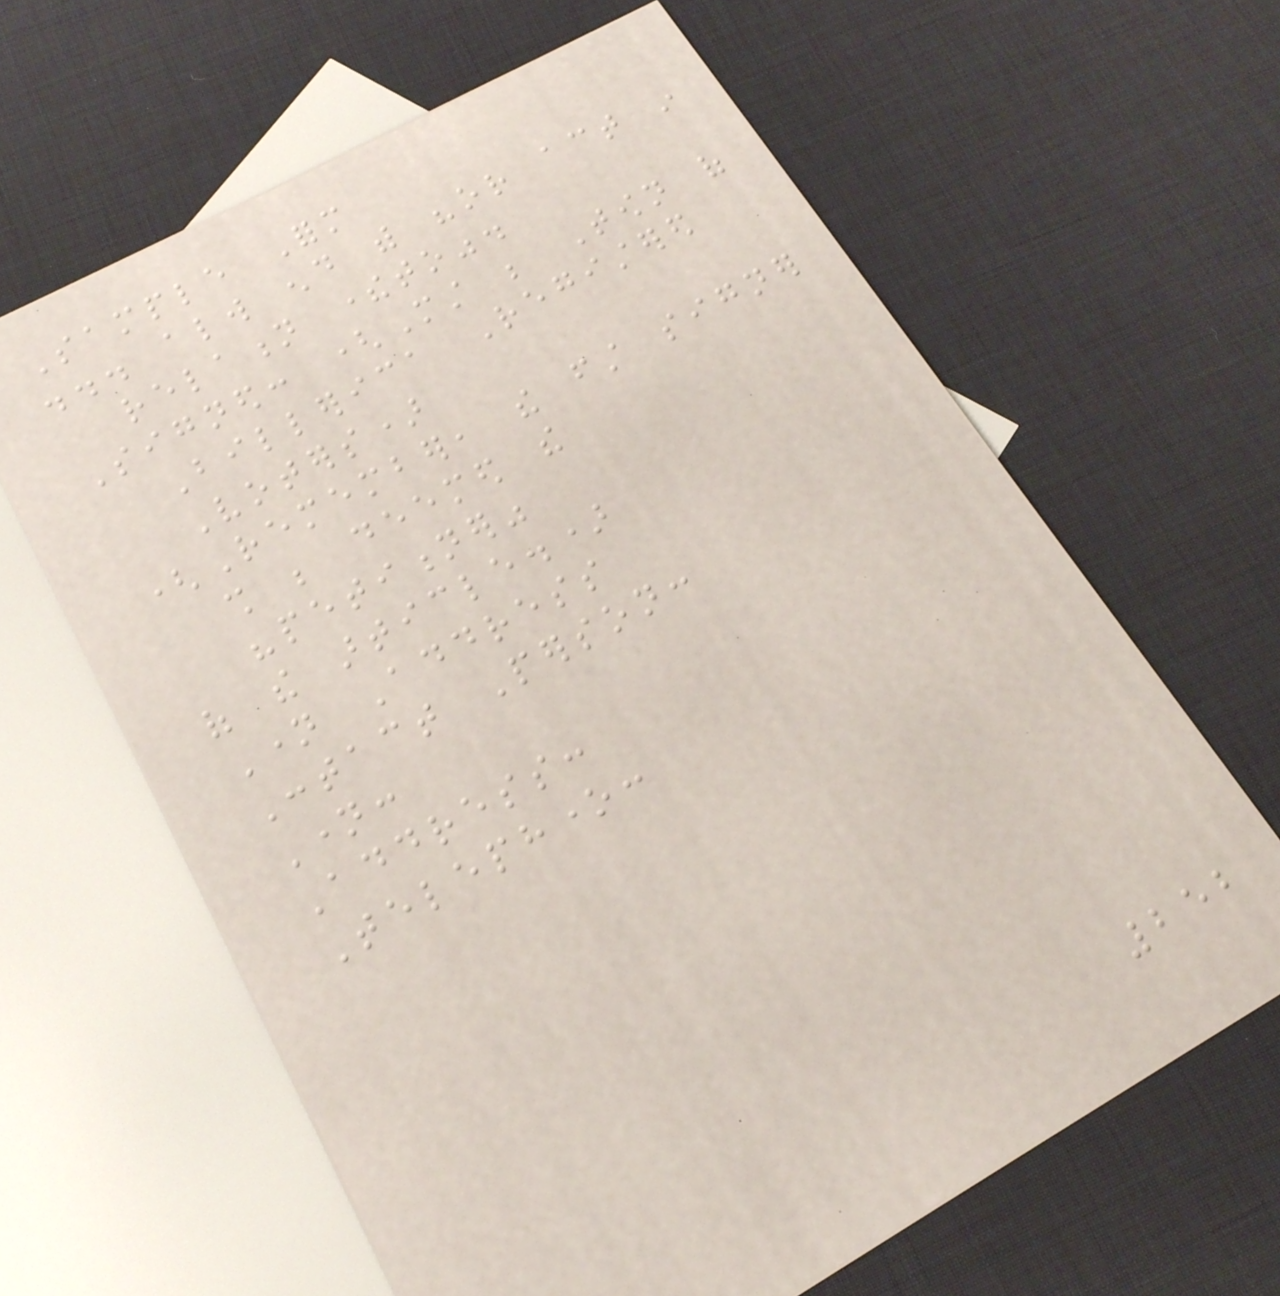Sample Form
... always end with "or act in
relation thereto".
Signed: (Must be Town of
Billerica Registered
Voters)
(Remember, the first signer
shall be deemed the
"petitioner"
of the article.)
Name Address
Contact Person:
Name:
Address:
Telephone:
252
